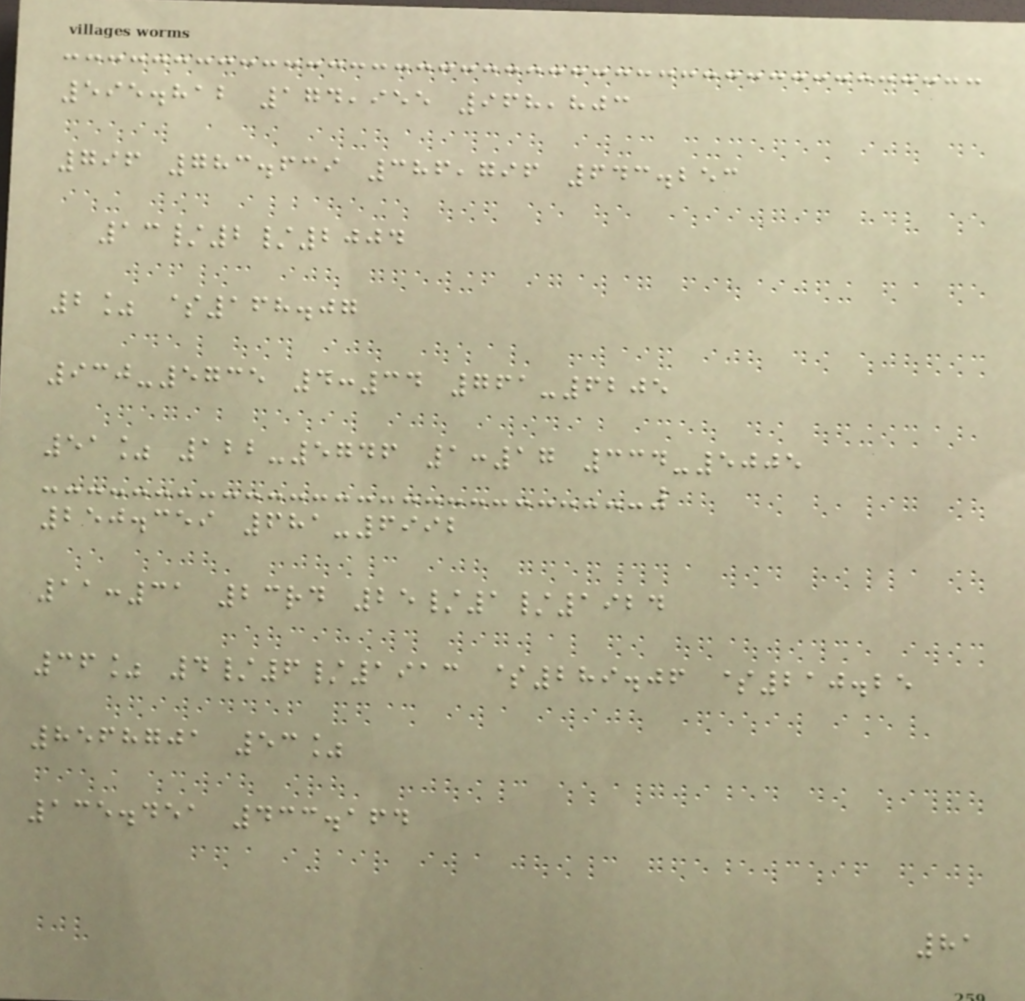595.812 174,955 968,803
796 783.639 386,796 643.253
13/2/2004
2% $168.07
930-5735 4:34 761-6205
51% 122-5746 1:17 334-5005
250.359 681-6992
11:31 23rd 25/1/1924
36% 4/6/1913 $289.06 $210.25
8568701 53%
135.451 433.164
81
